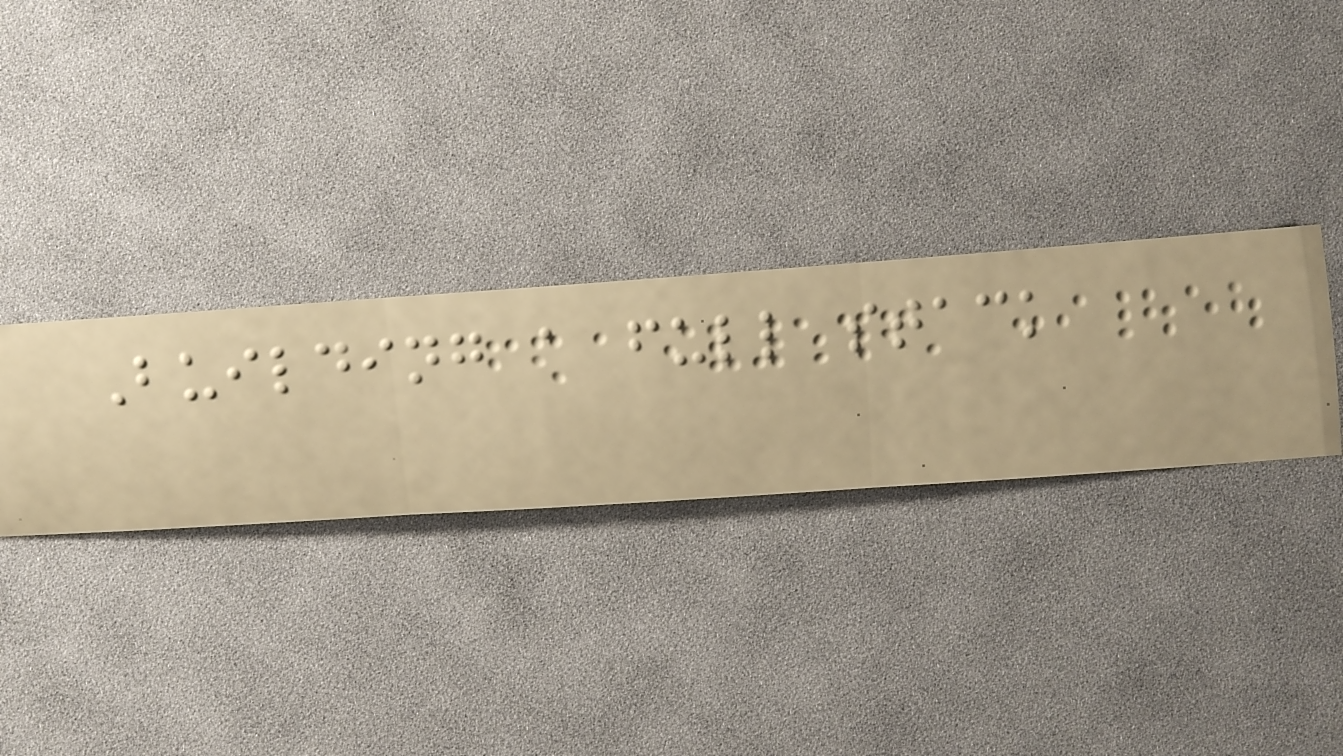Building a full stack
